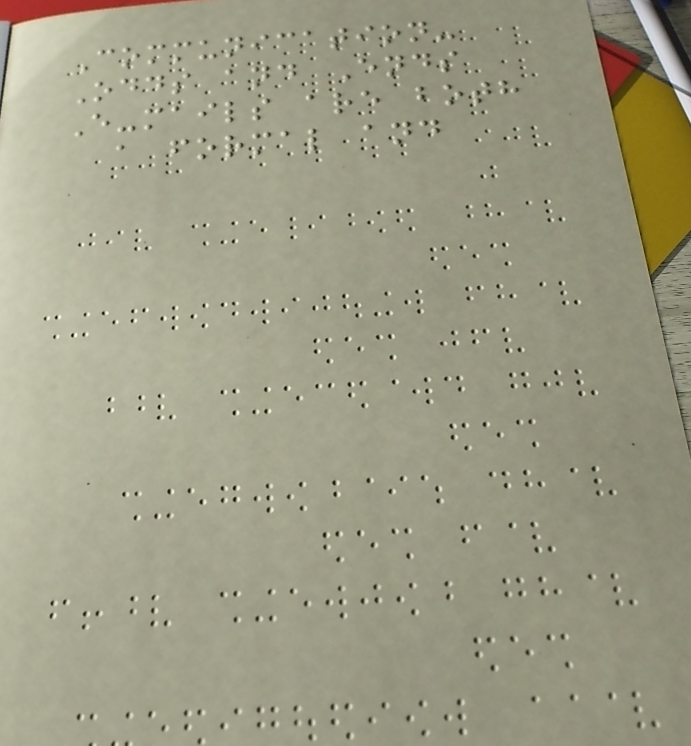Communication-
Odds and Ends
E-mails are both
a formal and
